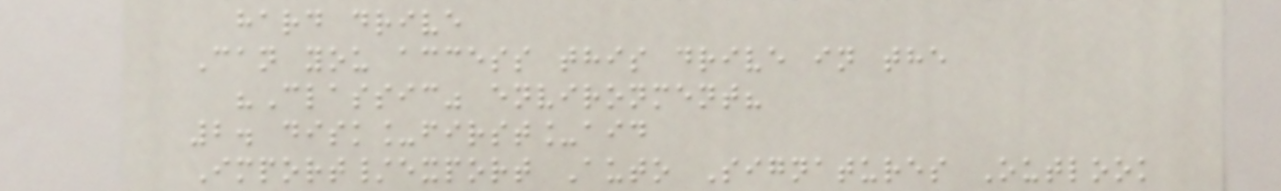hard drive
Can you access this drive in the
"Classic" environment?
2. disk_first_aid
Import/export Auto Signatures Outlook
